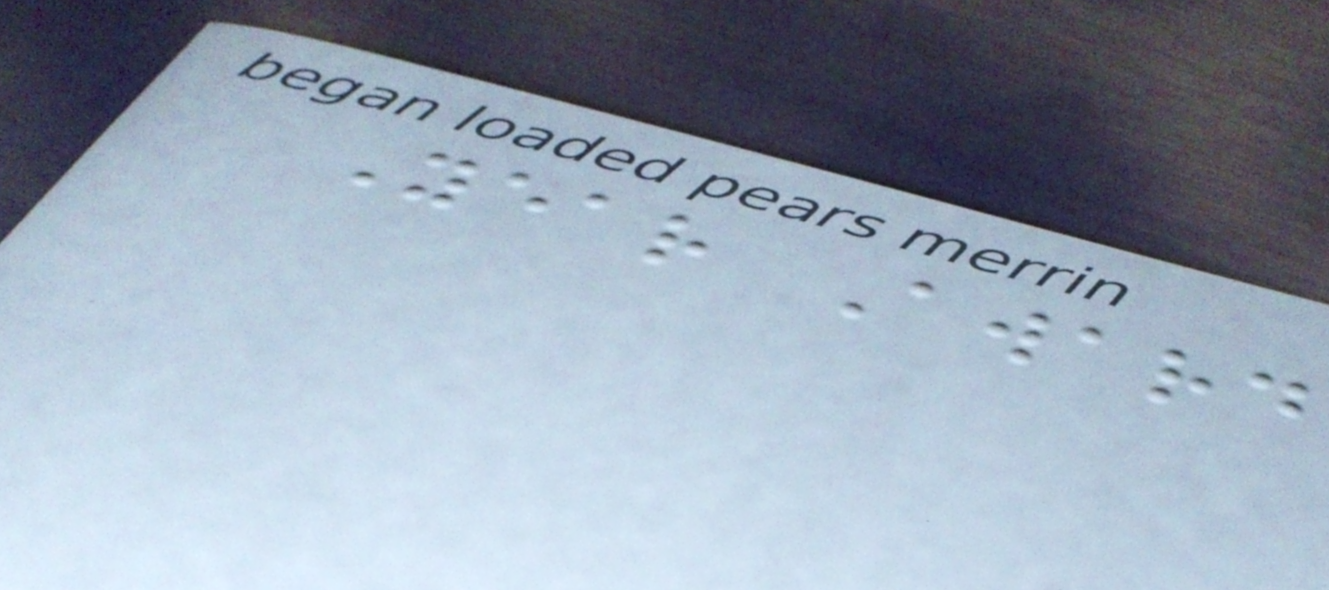Year Award
